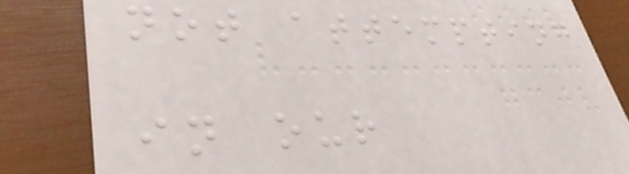not attempting
in our
